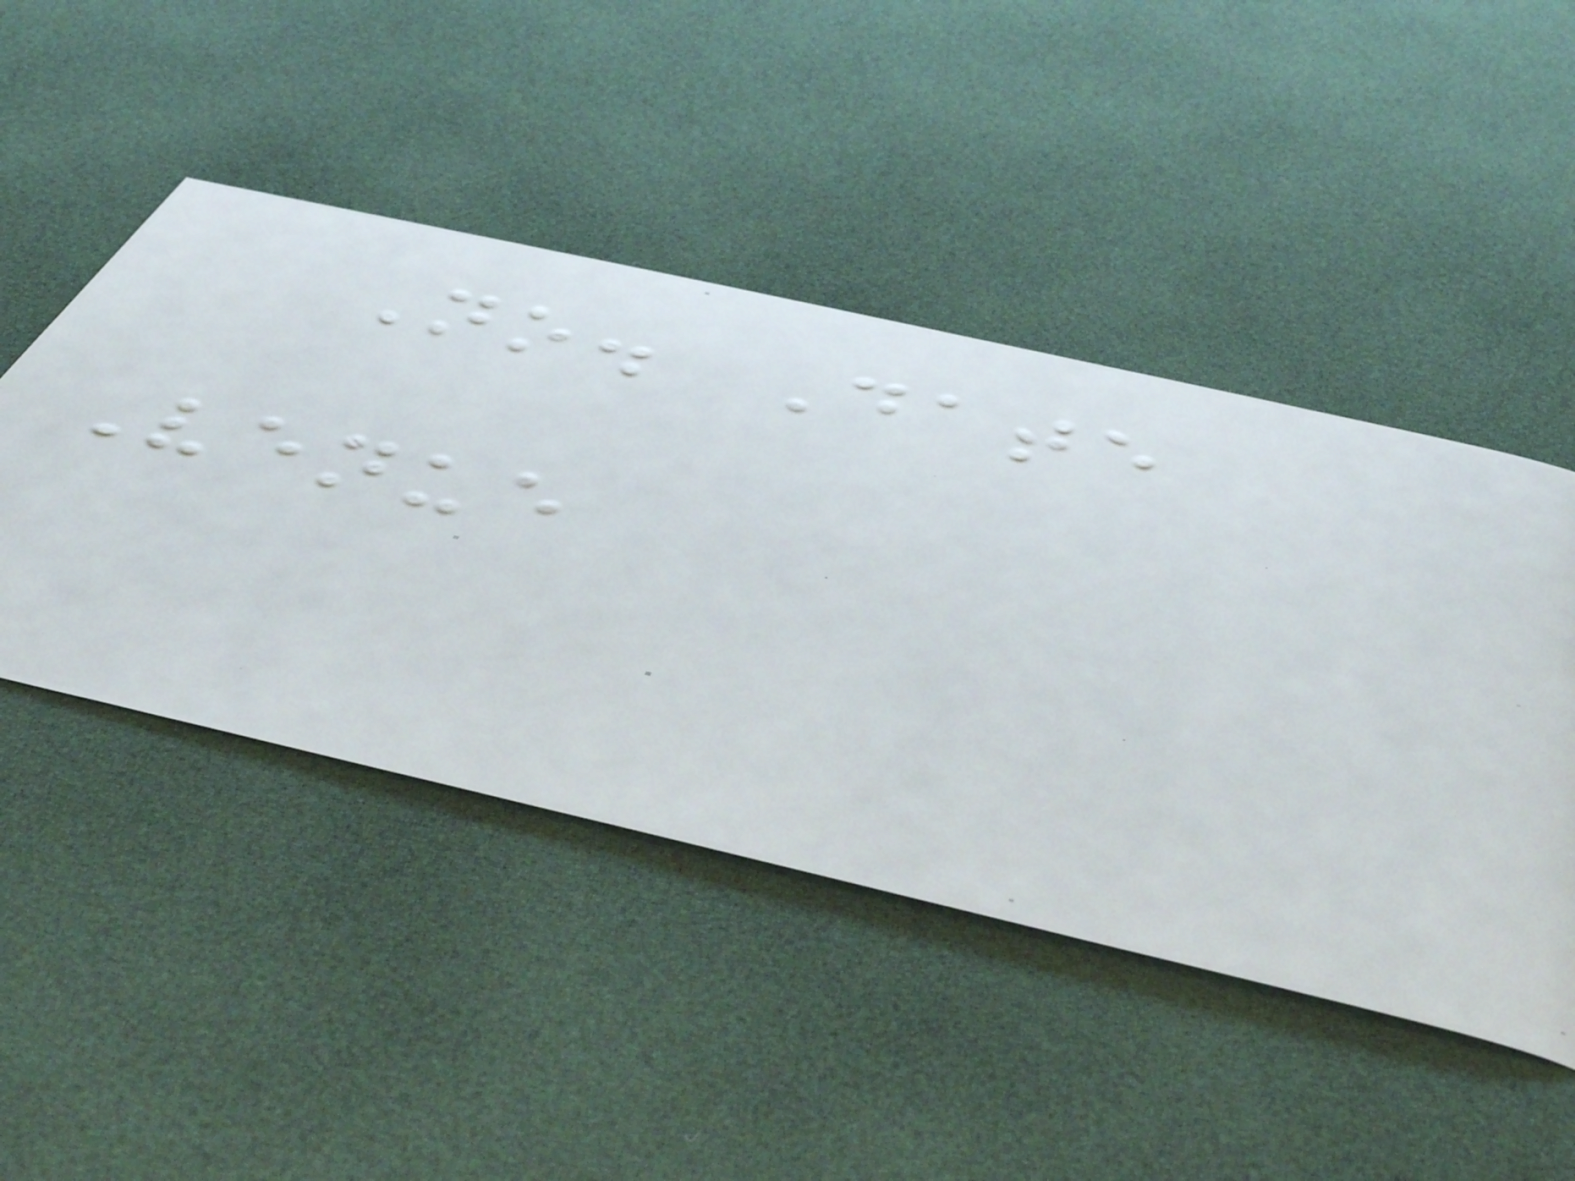No. Date
Venue
